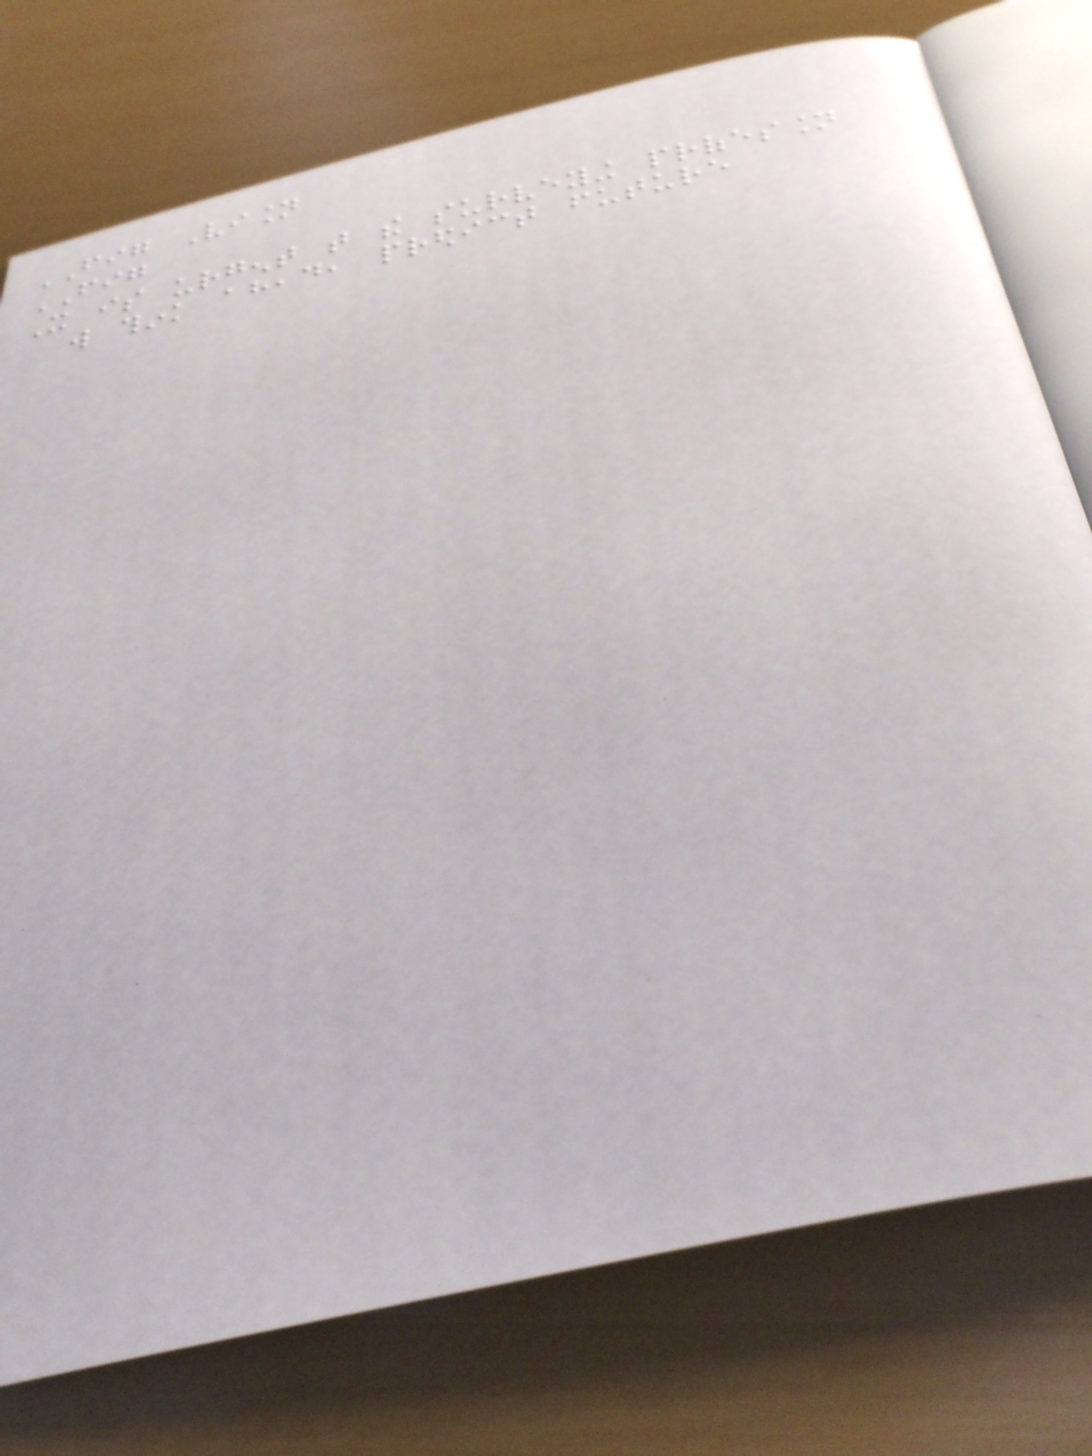FIG Vision
FIG
It is urgent that the surveying profession
will think ahead, predict future
